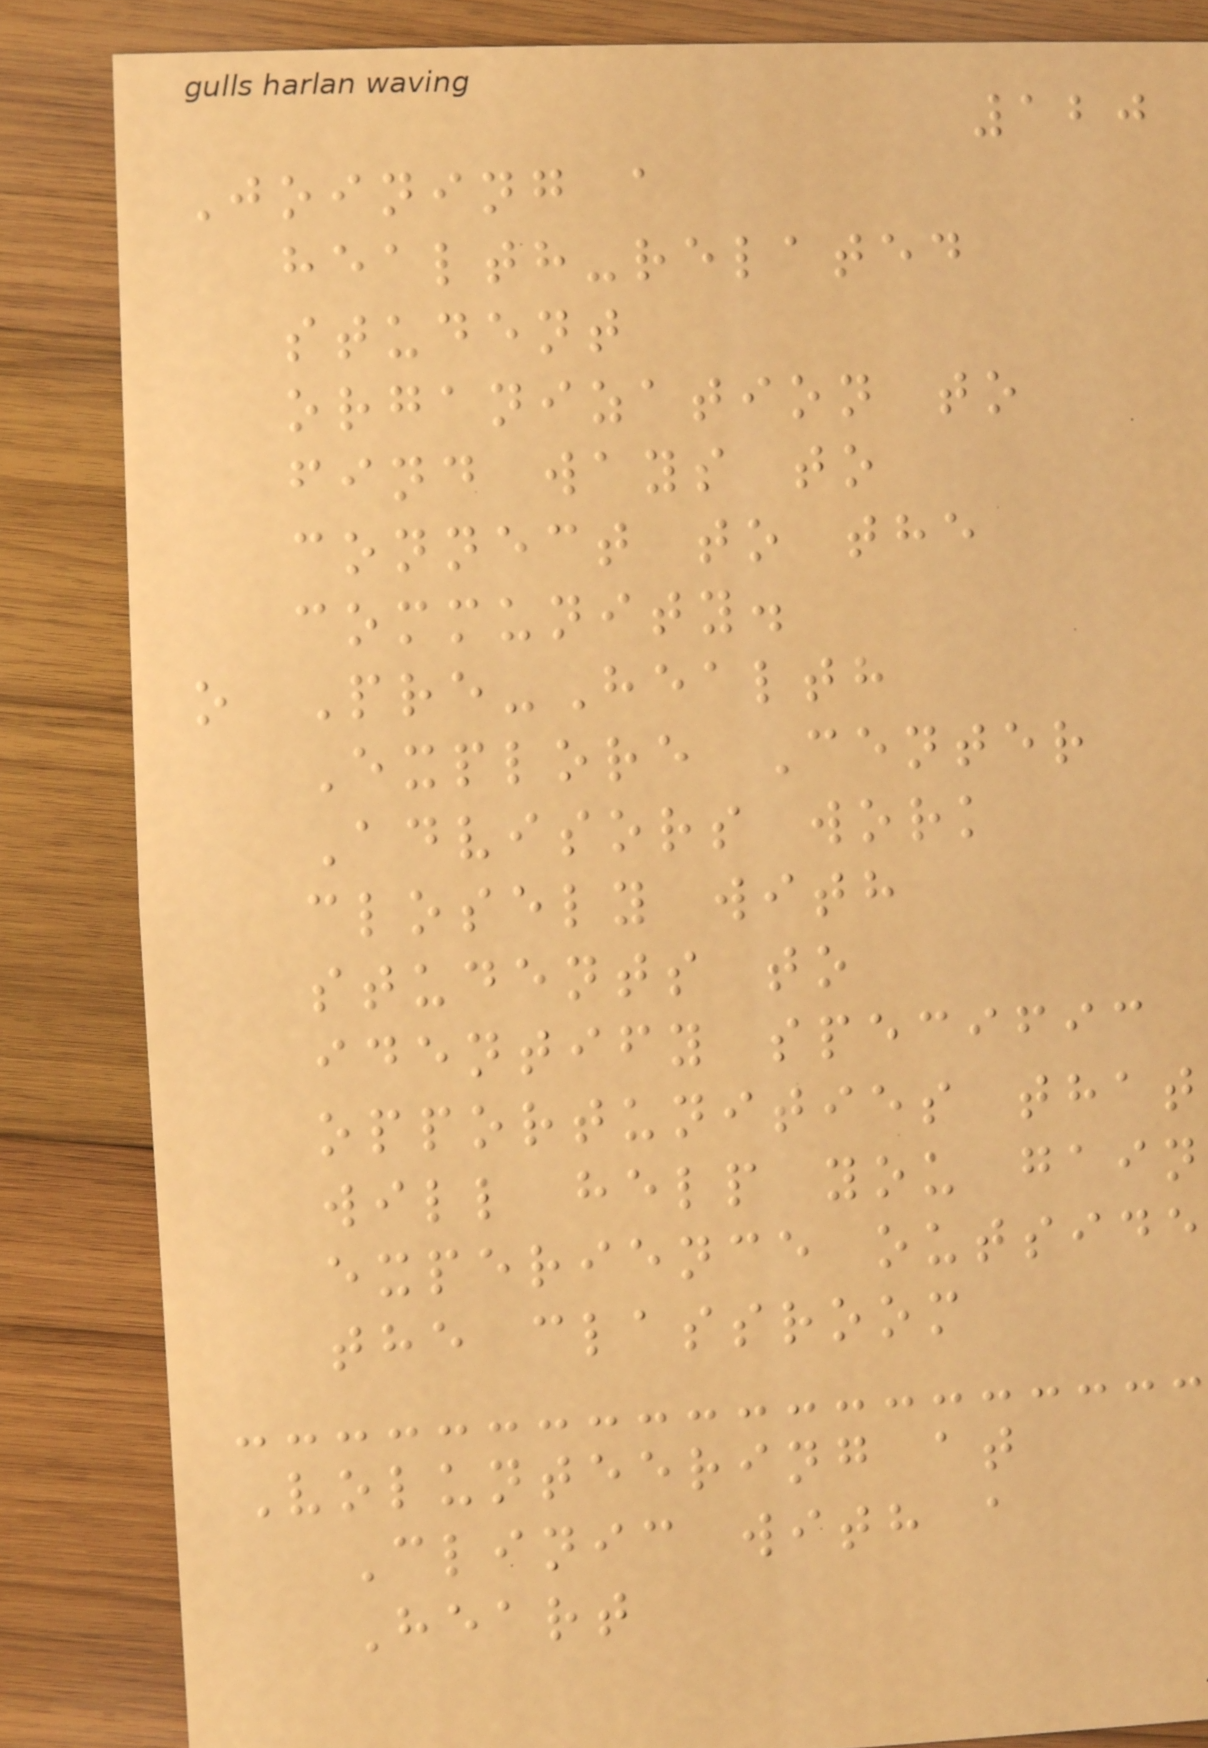120
Joining a
health-related
student
organization to
find ways to
connect to the
community.
o Pre-Health
Explore Center
Advisors work
closely with
students to
identify specific
opportunities that
will help you gain
experience outside
the classroom
Volunteering at
Clinic with a
Heart
